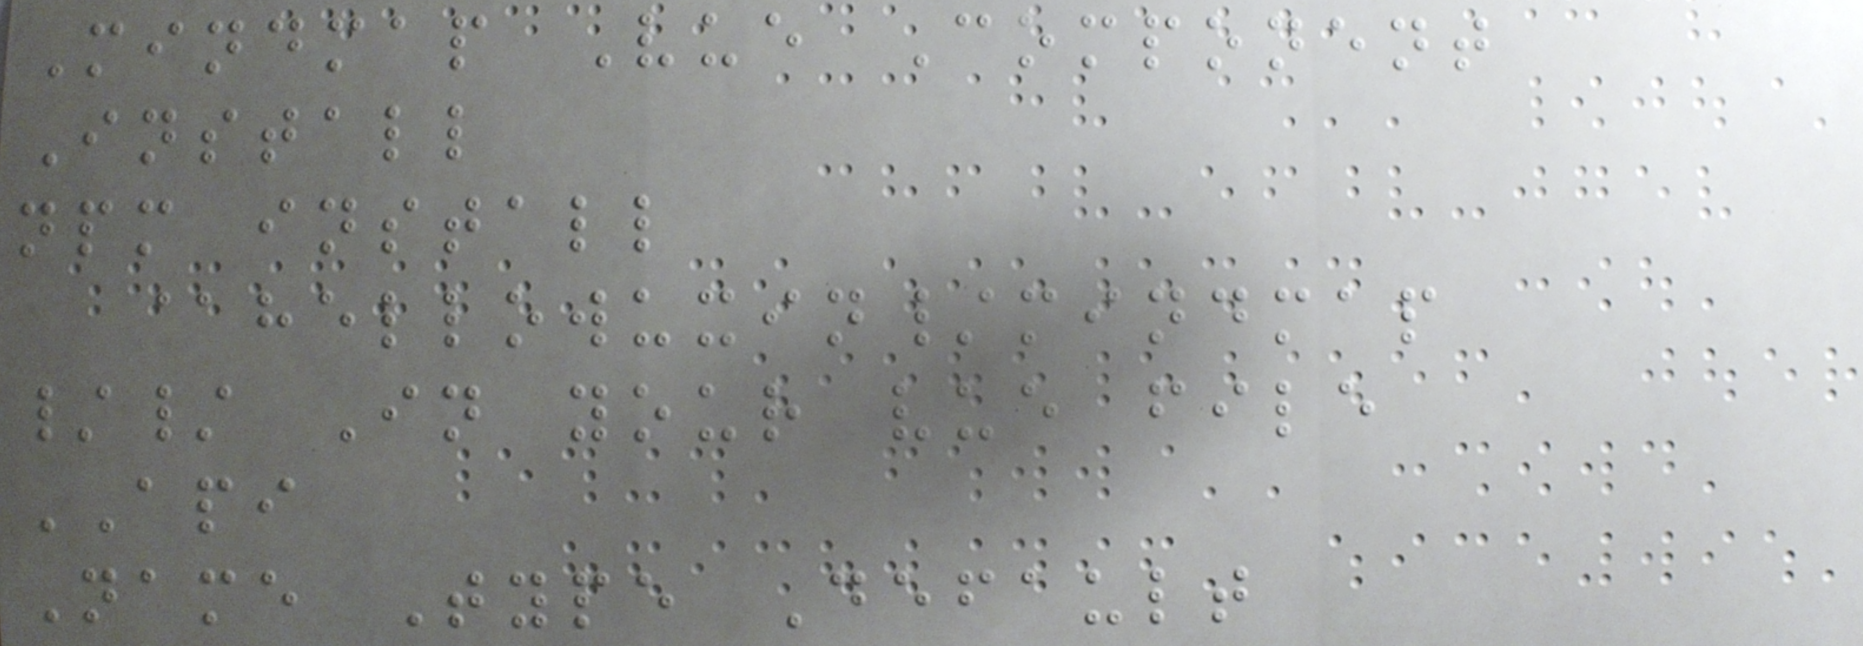Mindmap Vue Component
Install
npm install
@hellowuxin/mindmap
// In your vue file
API
Name Type Default
